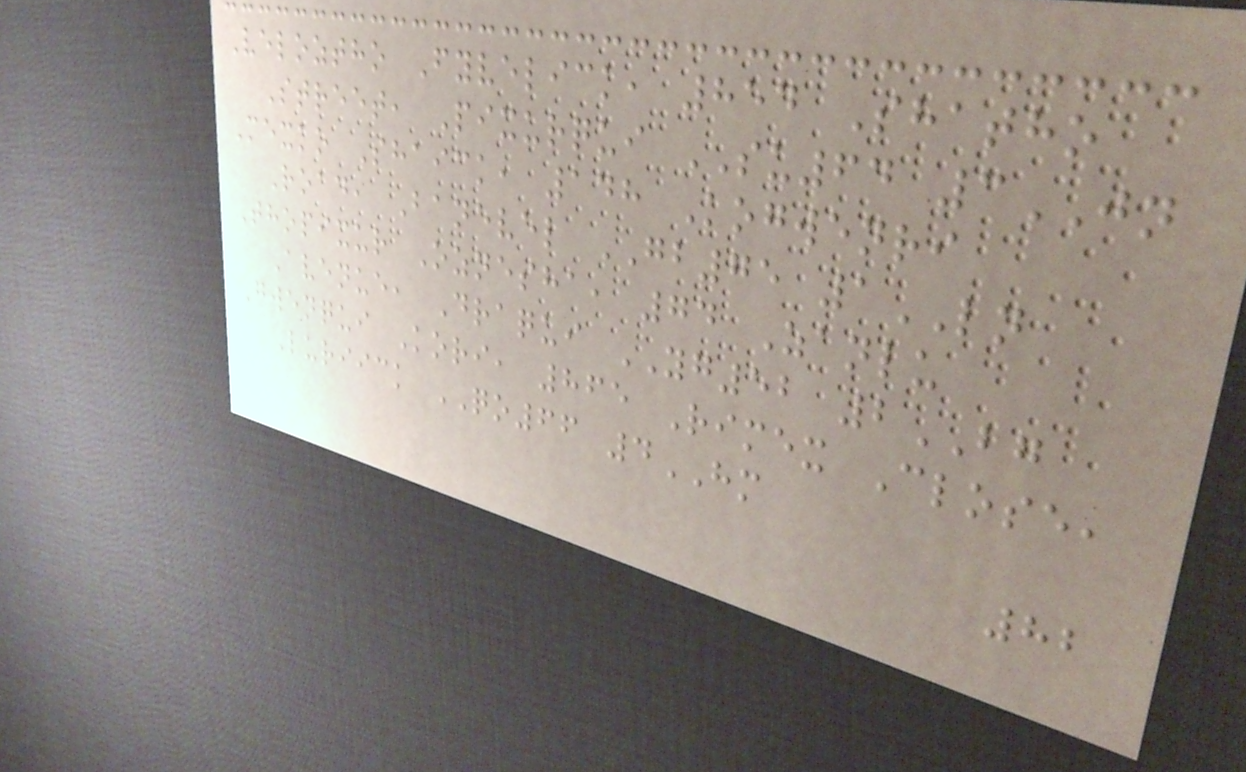Veloztho Fyvelick, 854 Shatho
Street, Pixurqui SU64 3JN
Mexko Shaick, 148 Kogwenri
Road, Banevel GB75 1LN
Thopixur Oznesha, 74 Zanlu
Avenue, Draqui YG52 2BG
Gwenqui Kori, 865 Rimex Close,
Luriick QO66 4HM
82
